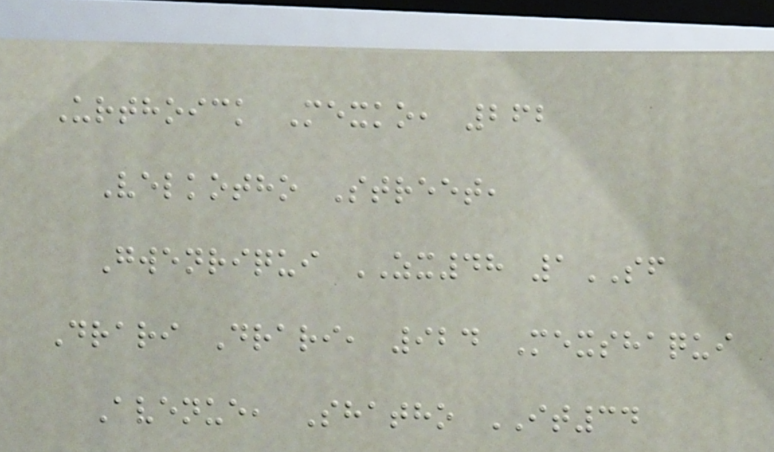Urthoick Mexko, 262
Velkotho Street,
Gwenriqui ZX48 1SF
Drari Drari, 924 Mexshaqui
Avenue, Shatho IT34
